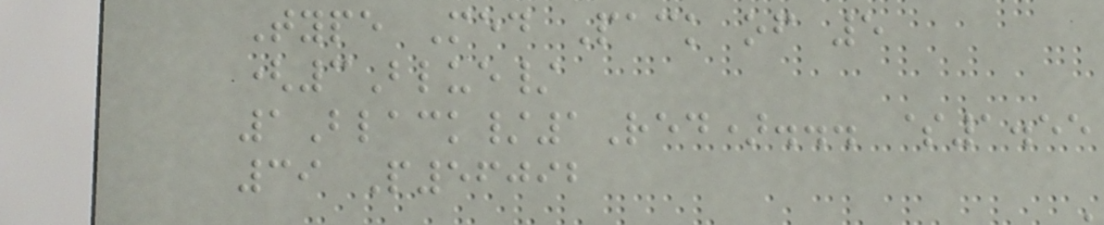Type Med Pack of 5
(3Blue/
1Black/1Red)... $1.55
39 P56092
